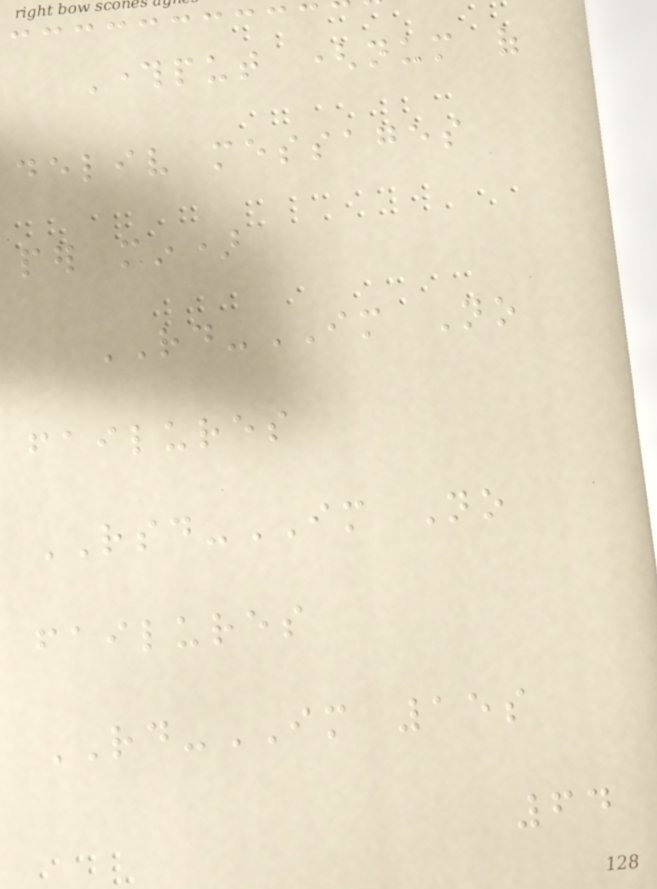Throughput (num of
deliv messages
per min)
RD-IM No
failures
RSD-IM No
failures
RD-IM 15s
64
